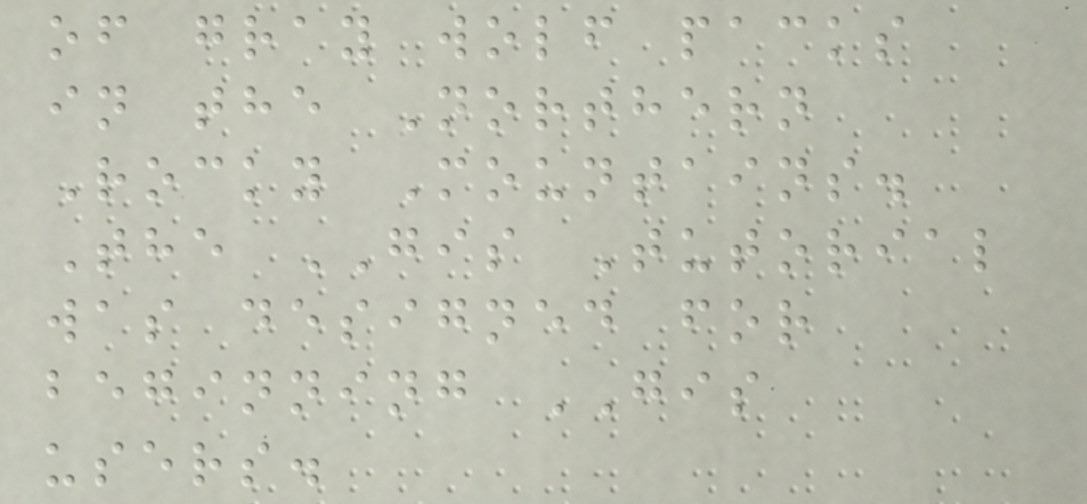of gray wolf packs
in the Northern
Rocky Mountains.
The GIS Tutorial
was designed for
beginning GIS
users.
